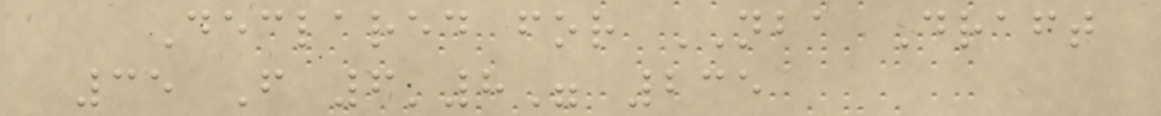Declared for NBA Draft
35 F 6'8" 235
